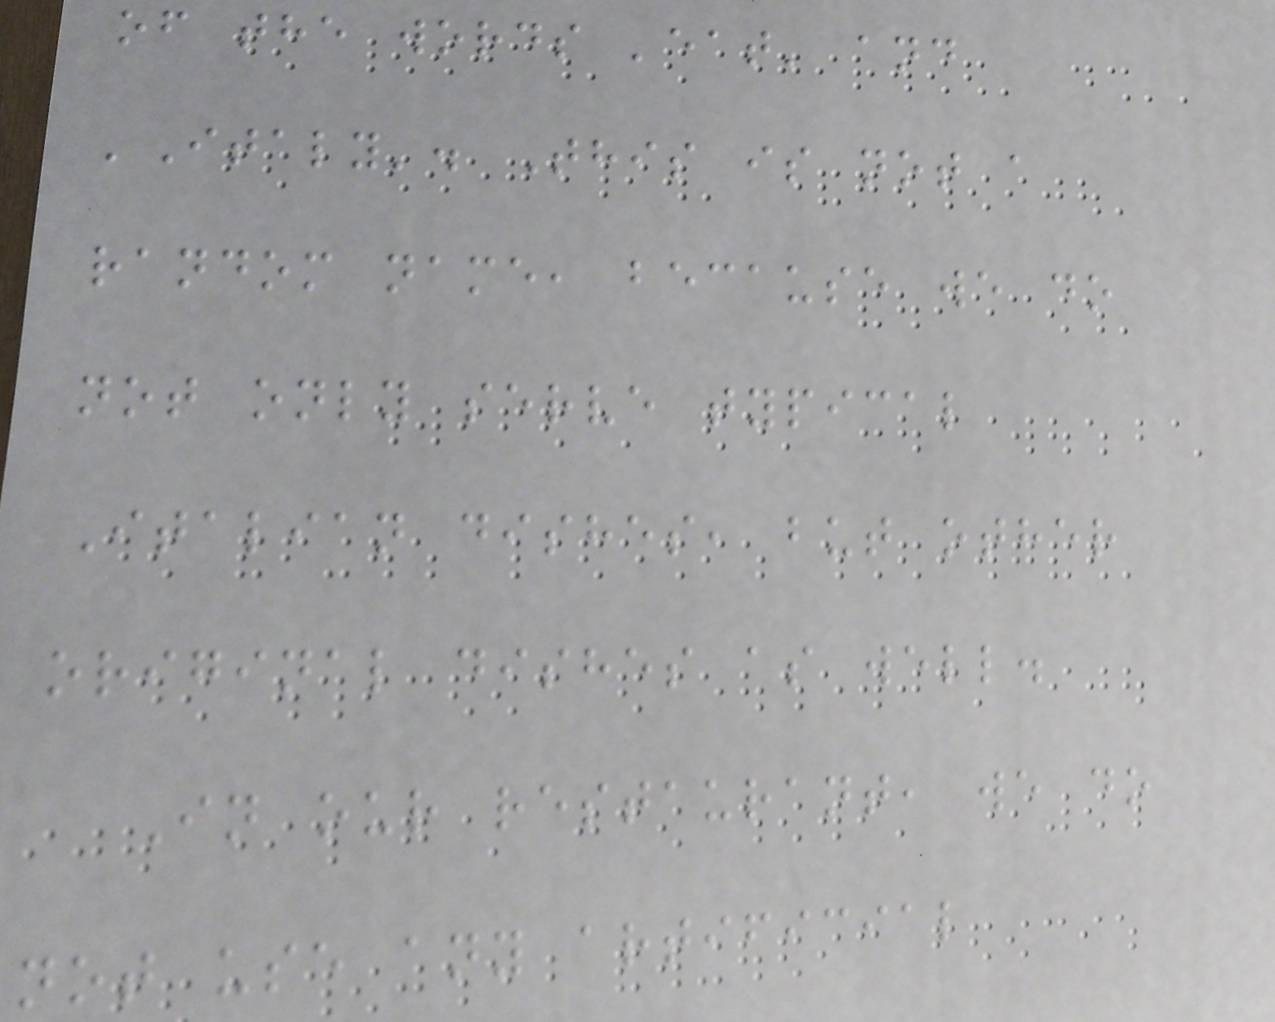of the words 'eat' and
'Italy'. This is not a
random name, because we do
not only serve typical
Italian dishes, but other
original dishes as well.
In our restaurant, we do
not use any artificial
